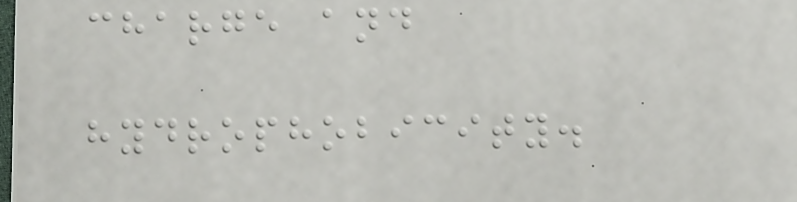charge and
hydrophobicity.
